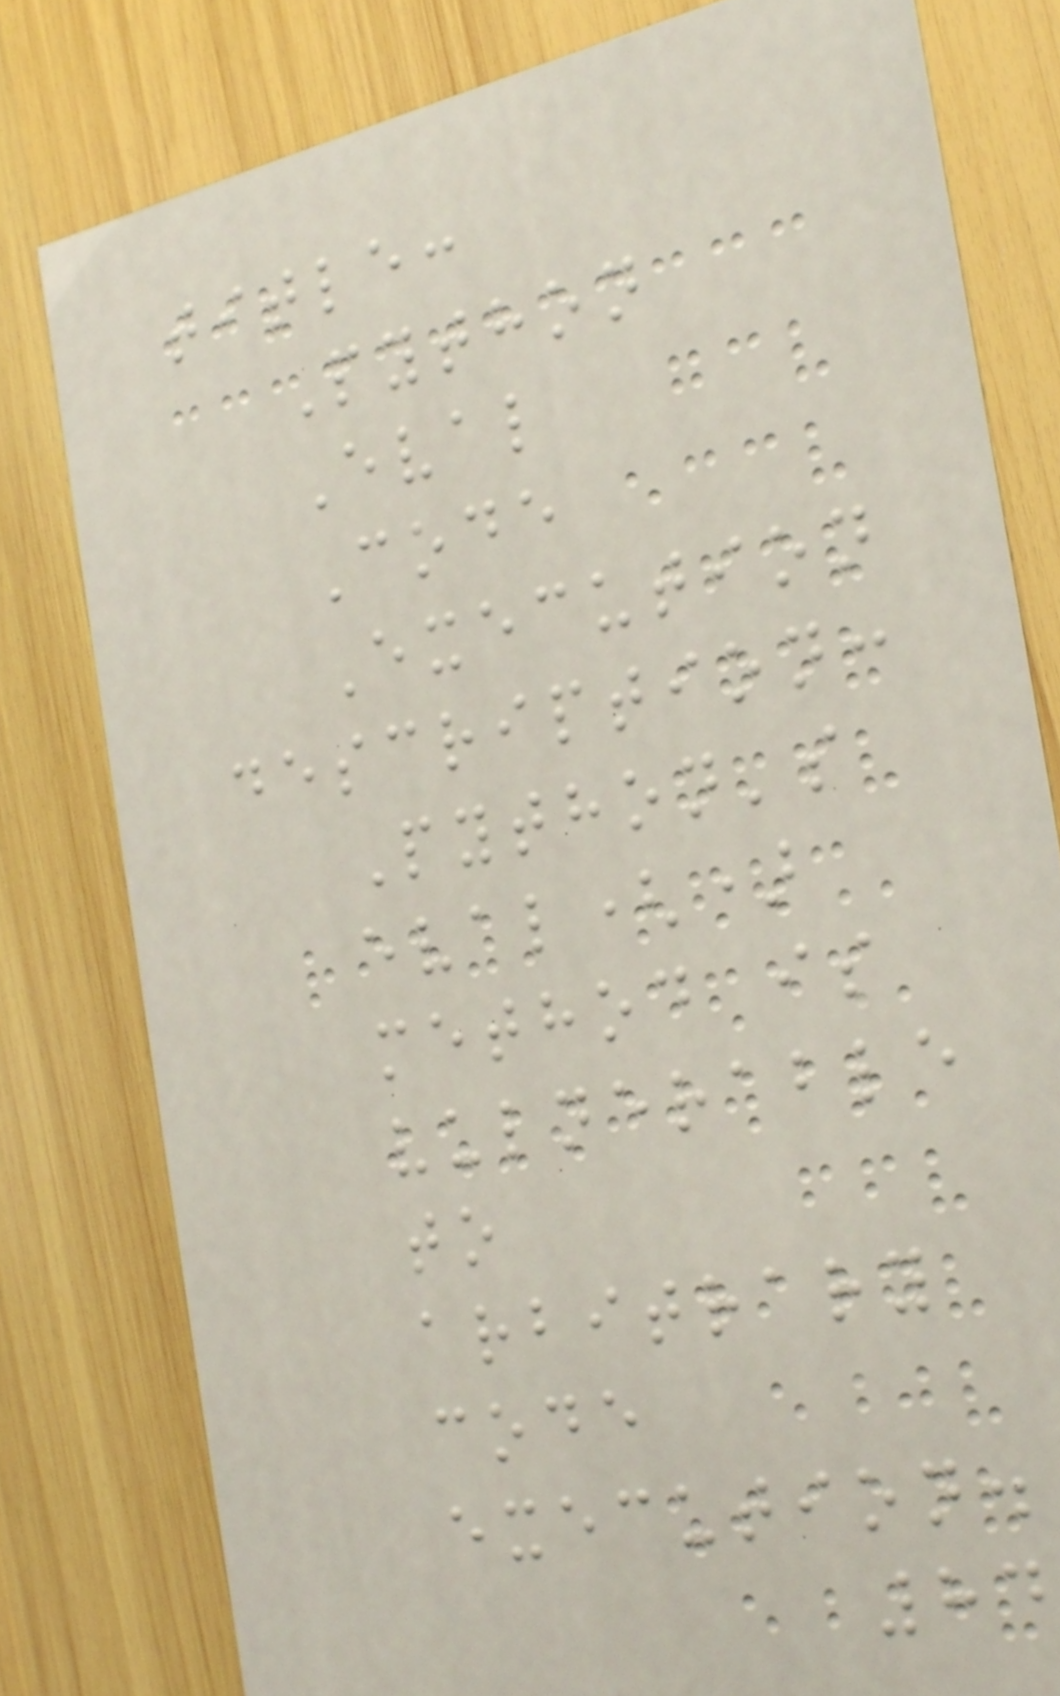title:
Python
Eval
Code
Execution
description:
Python's
eval()
method is
vulnerable
to
arbitrary
code
execution.
84
